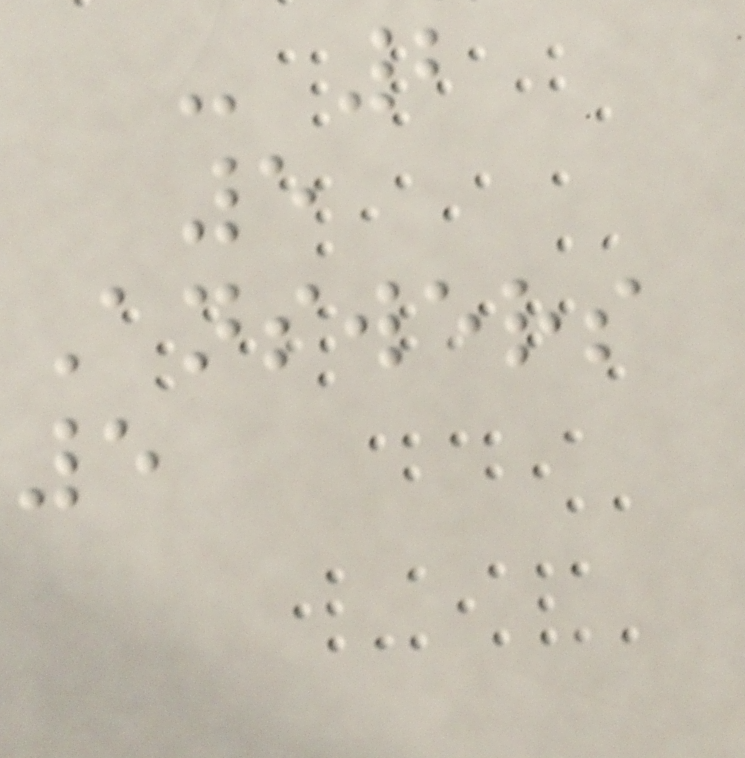- 2
5
Answers
5
